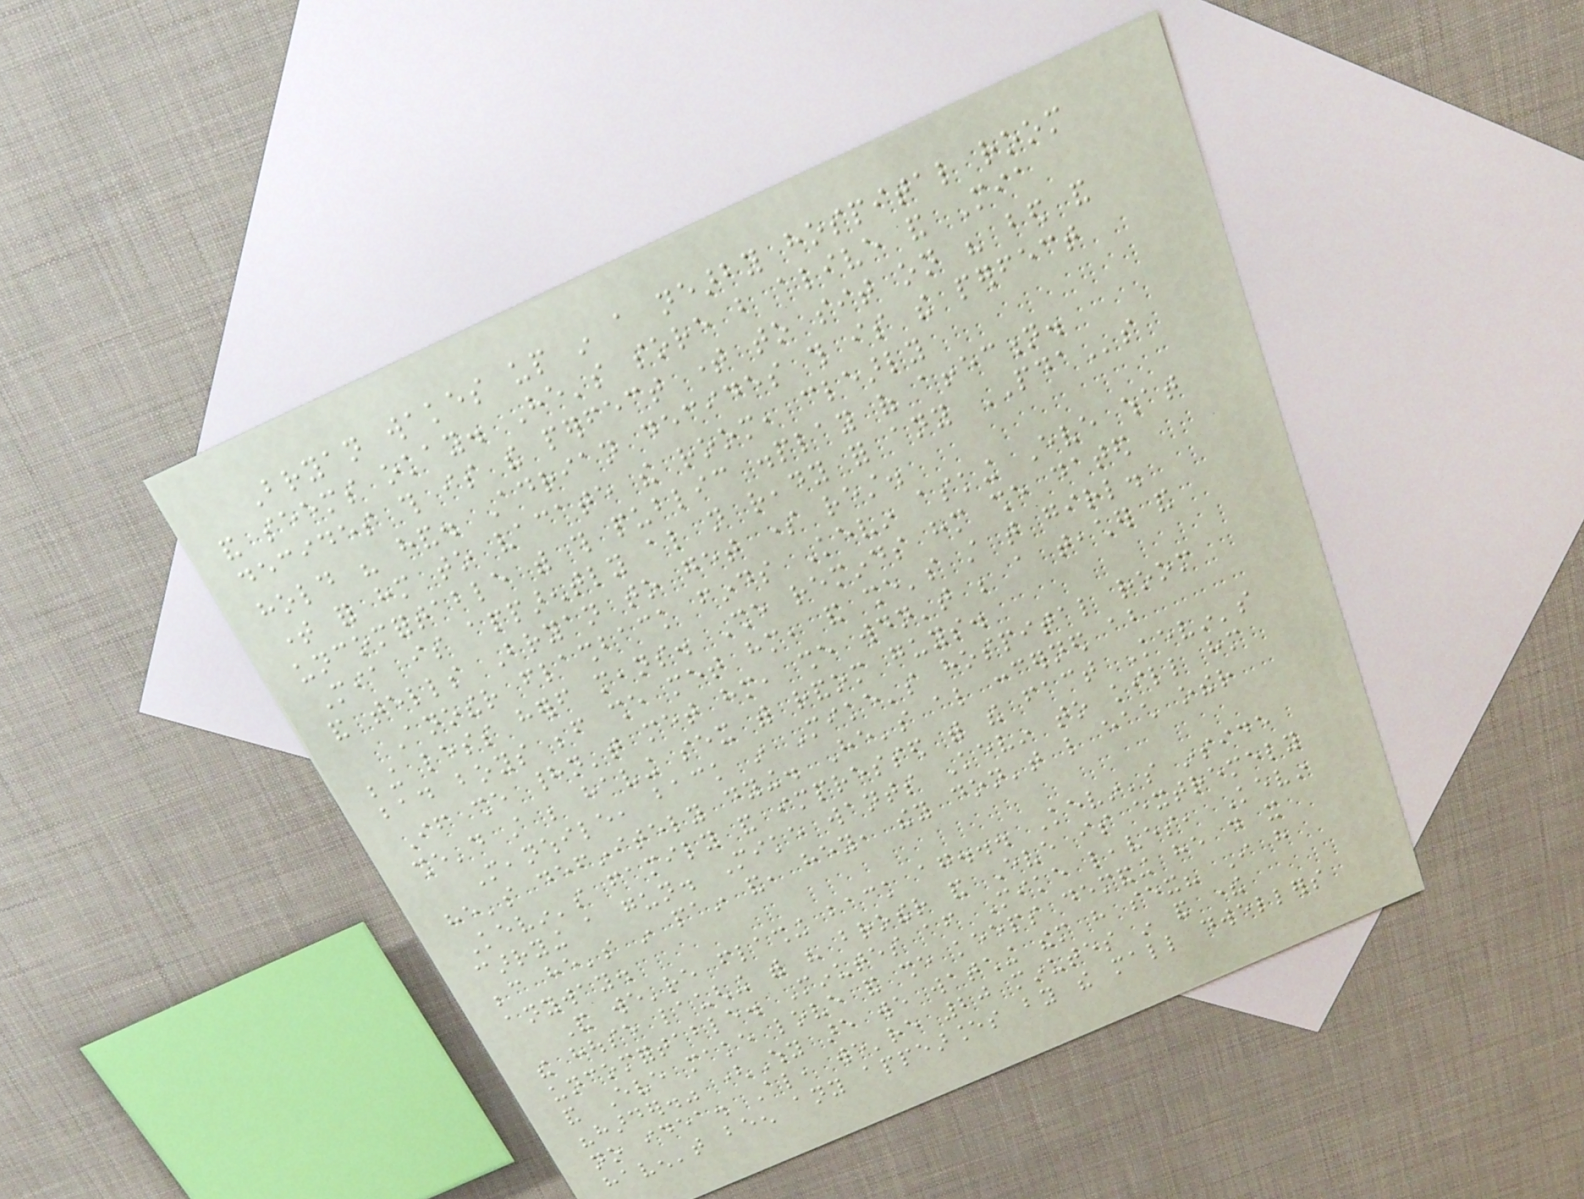Bryan wakes up in a nearby hospital room
and seems okay. He's sore but alive and Mia
decides this is the perfect time to sit on his bed and
hold his hand. Adrian decides this is the perfect
time for him to vacate the room, clearly
uncomfortable with this public display of affection.
Mia is apparently also not ready for any PDAs
and tells Bryan to get some rest.
Another flashback finds Kevin asking Eve what
being less herself means. She reminds him she dated
bad boys before she met him, and she's still that girl.
If she hadn't met him, she wouldn't be a teacher and
she'd still be having sex with random guys.
Meanwhile, back in Mike's hospital room
he's definitely dying. He's also concerned about
Kevin's family and impressed with the fact Kevin's
carrying a gun. Mike wants Kevin to kill him
because he's in pain and, hey, they don't like each other
anyway.
And we're flashing back again... Kevin's inside
the house laughing with his brother and Eve is extremely
uncomfortable. Minutes after Mike leaves, Kevin
and Eve make love and she keeps demanding he do it
"harder." (Why are we watching them have sex? I have
no idea. Also, we're 20 minutes in and there
haven't been any appearances by the mall dwellers
